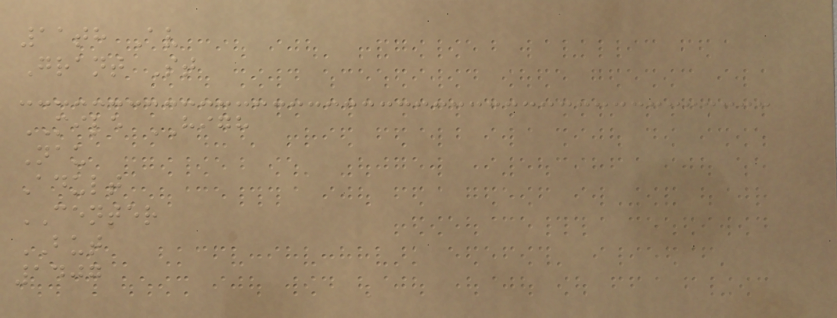11th Av
Grant St
MILE HIGH
Nau
Adult
CENTER
BUT
1407
